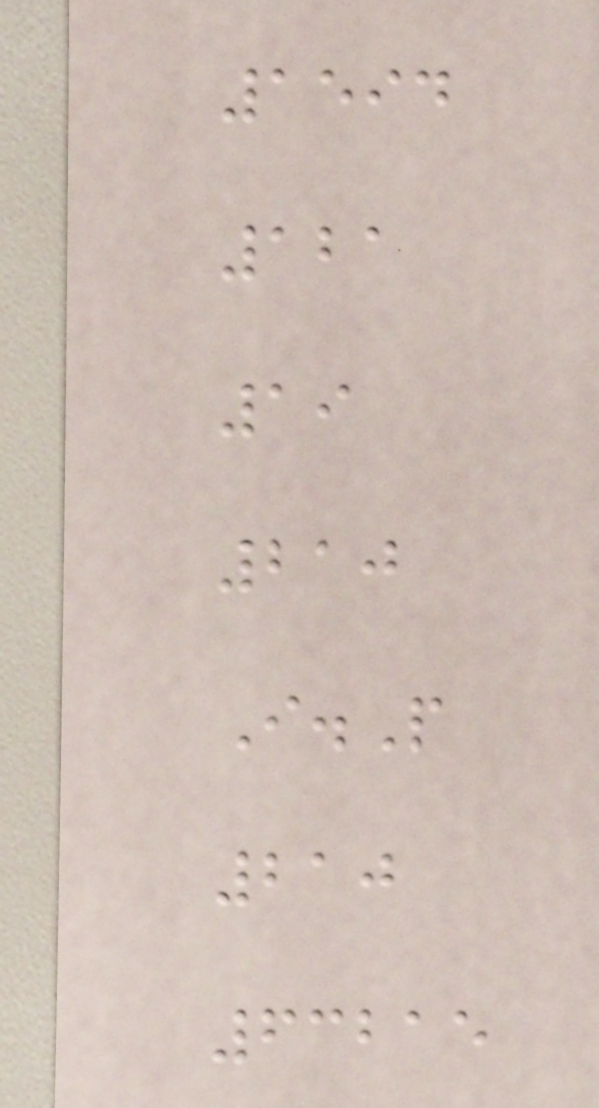1594
121
19
210
I.P
210
63215
